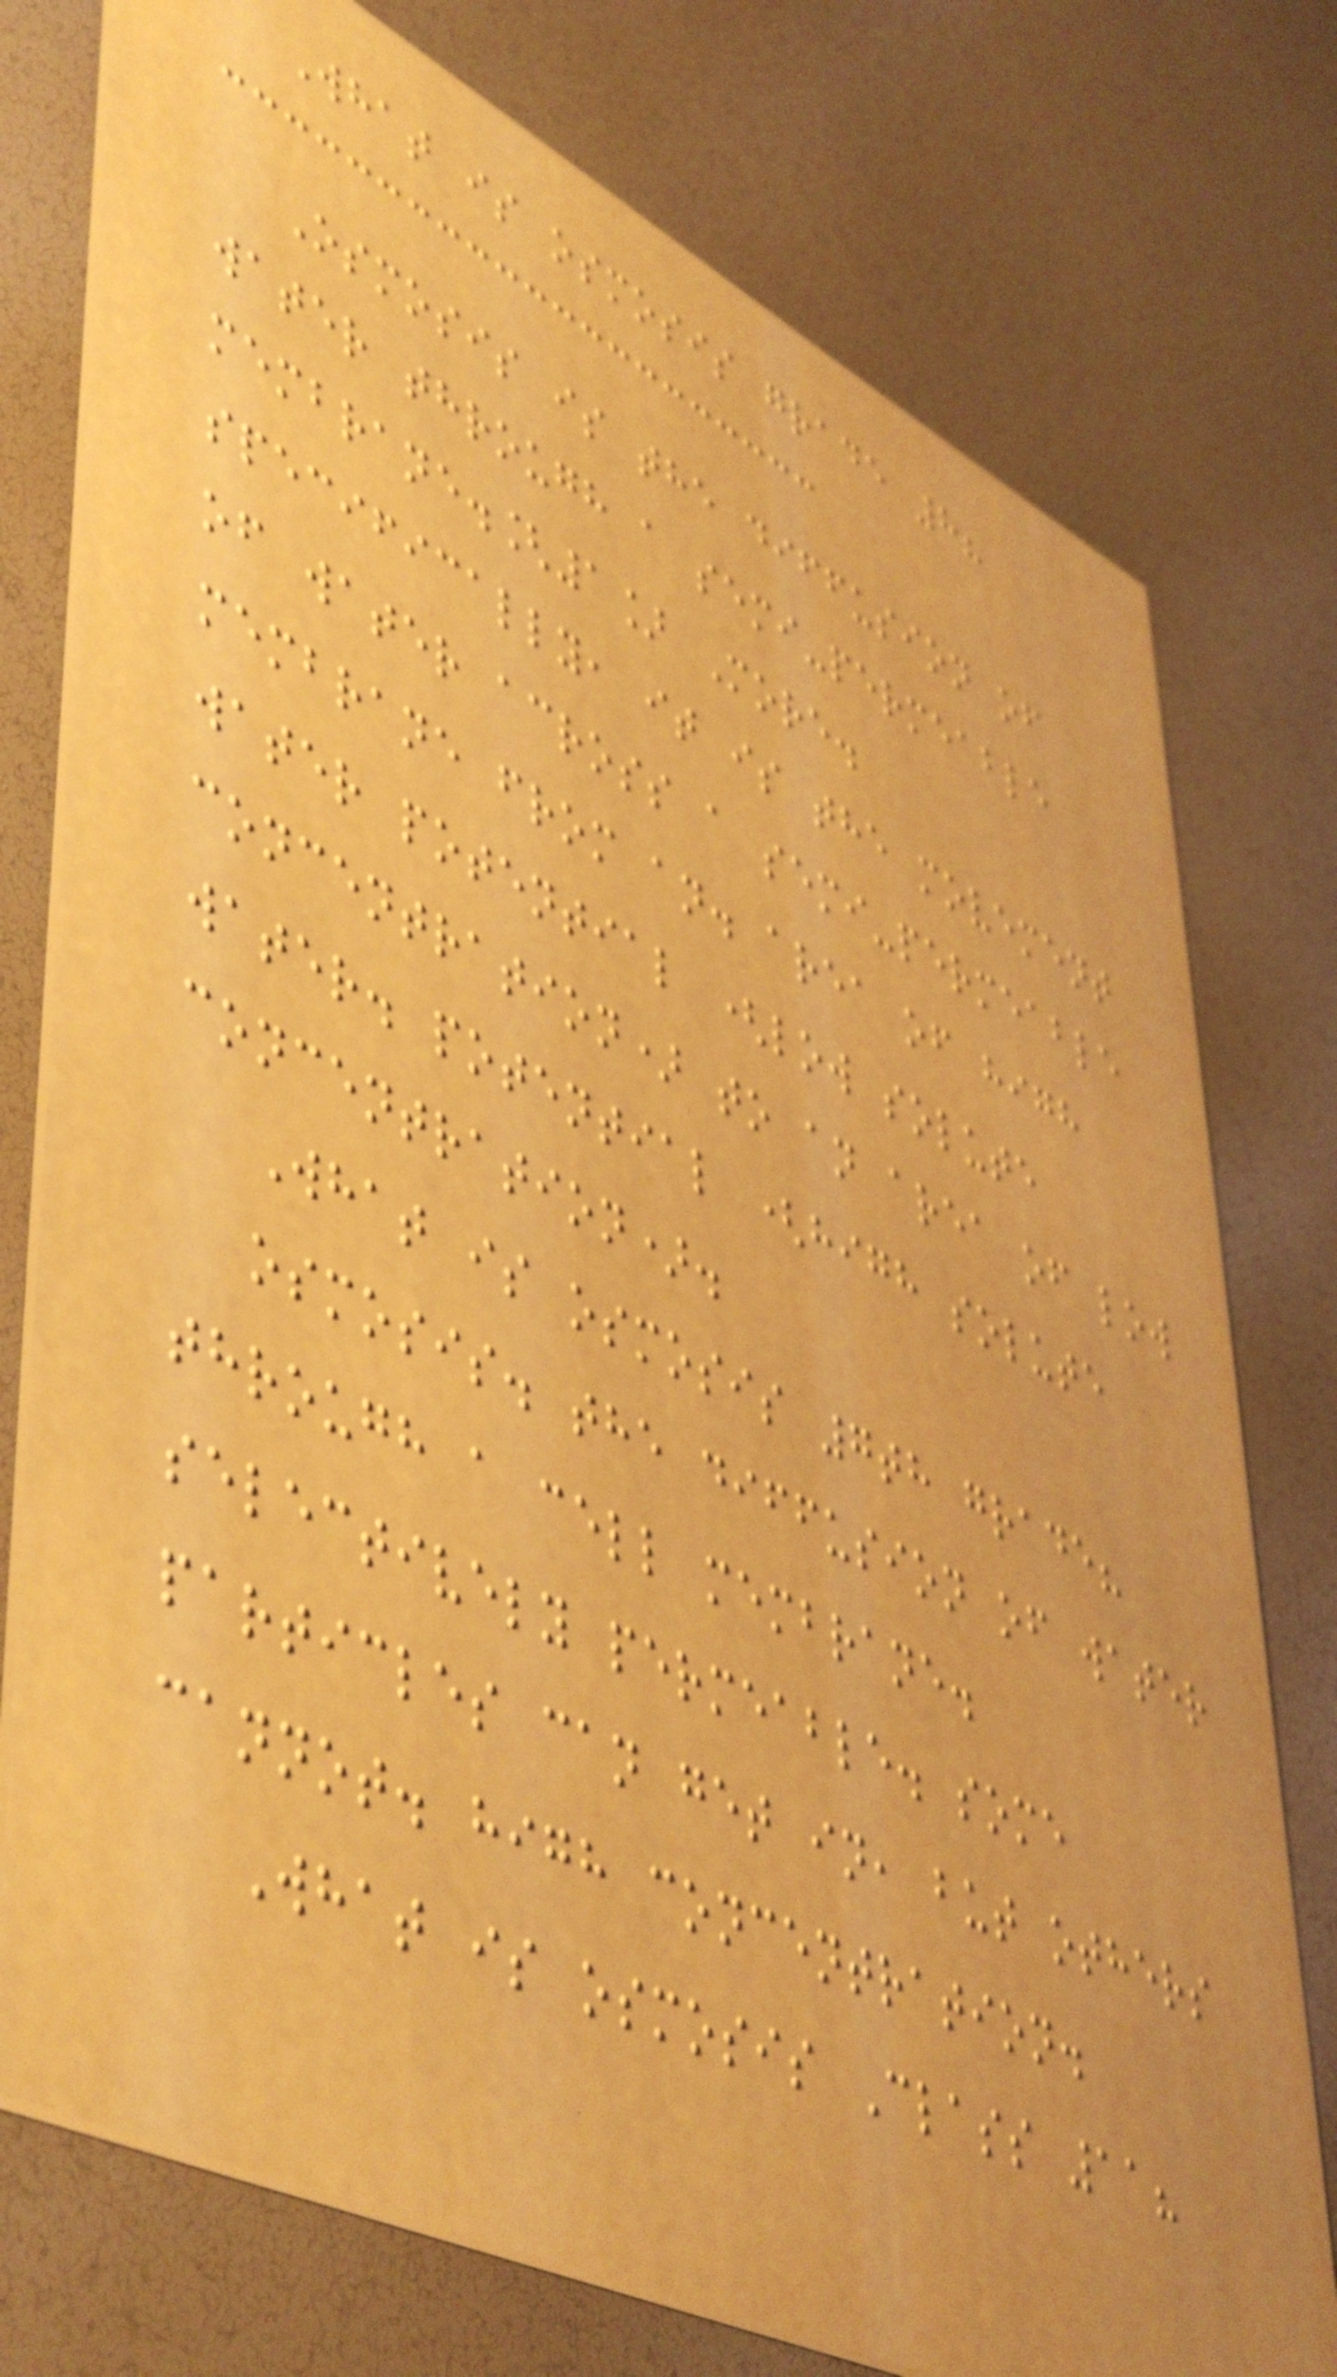What is osmosis grade 8?
Osmosis is the diffusion of
water through a semi-permeable
membrane.[1] More.
specifically, it is the movement
of water across a semi-permeable
membrane from an. area of high
water potential (low solute
concentration) to an area of low
water. potential (high solute
concentration).
What is osmosis 7th grade?
osmosis. the diffusion of water
through a cell membrane.
selectively permeable. some
particles can get in, but others
cannot. high concentration.
What is osmosis Class 11?
